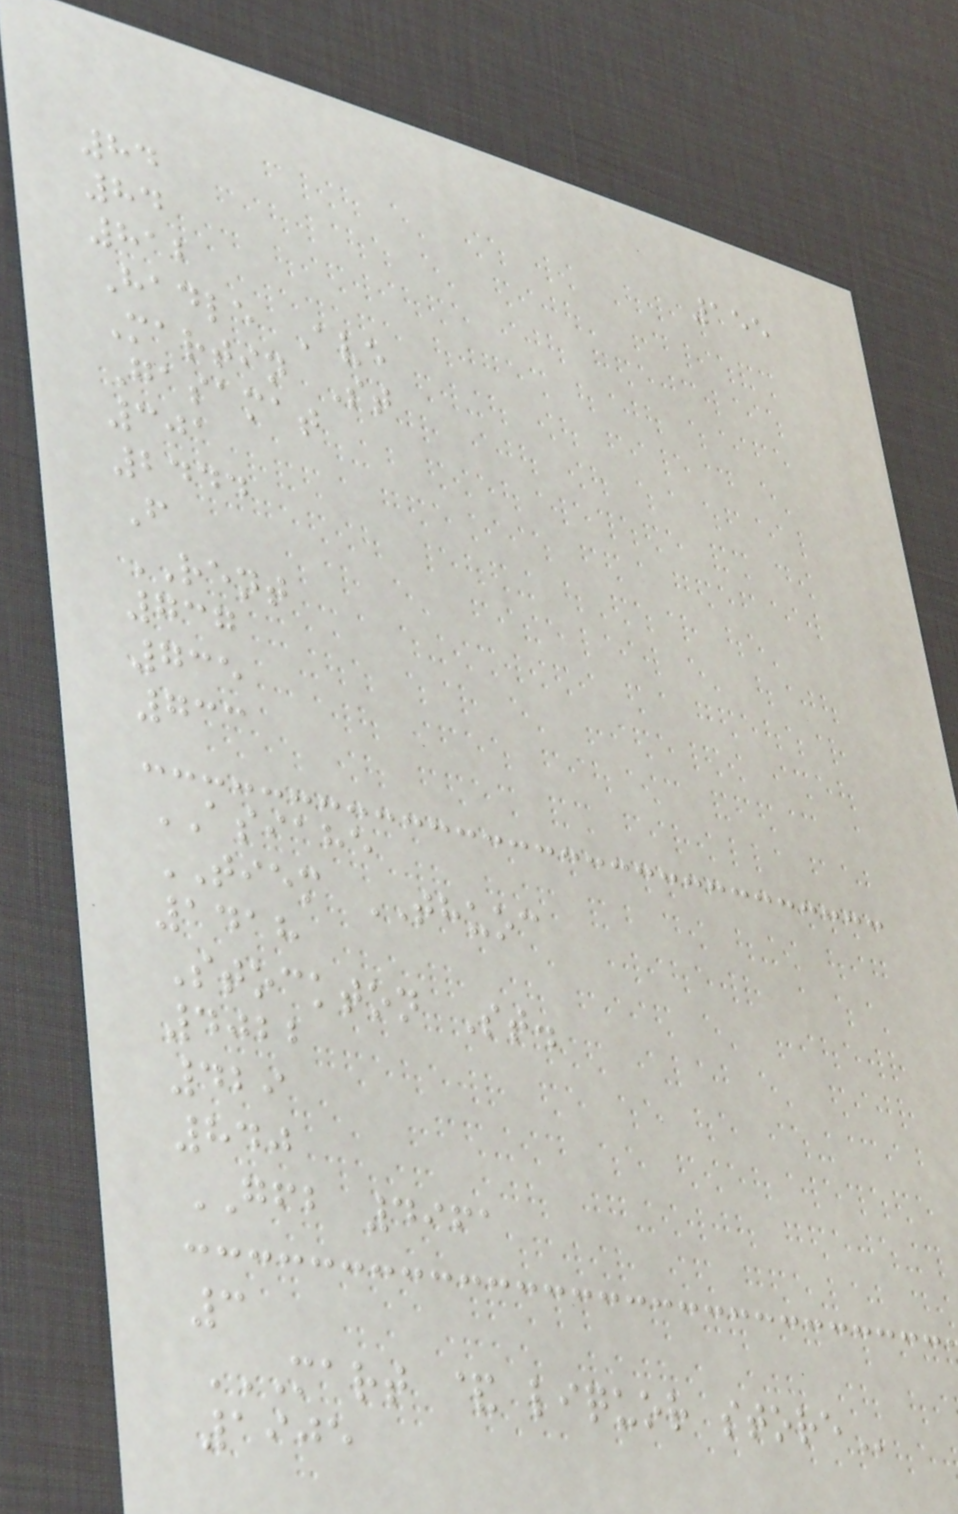155
84
84
812
Hadle Ave
Martin St
Gasamat
301
2444
F
RENT
737
735
733
ASIAHE
TIEM THUOC
1418
Stockton St.
4022
429
840
GFB 4961
3
MART & LIQUOR STORE
1905
